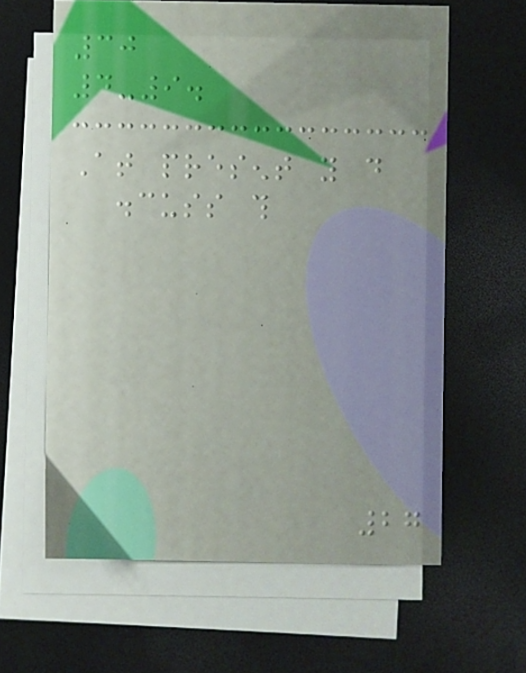30
4-9.
At present you do
discuss this
27
